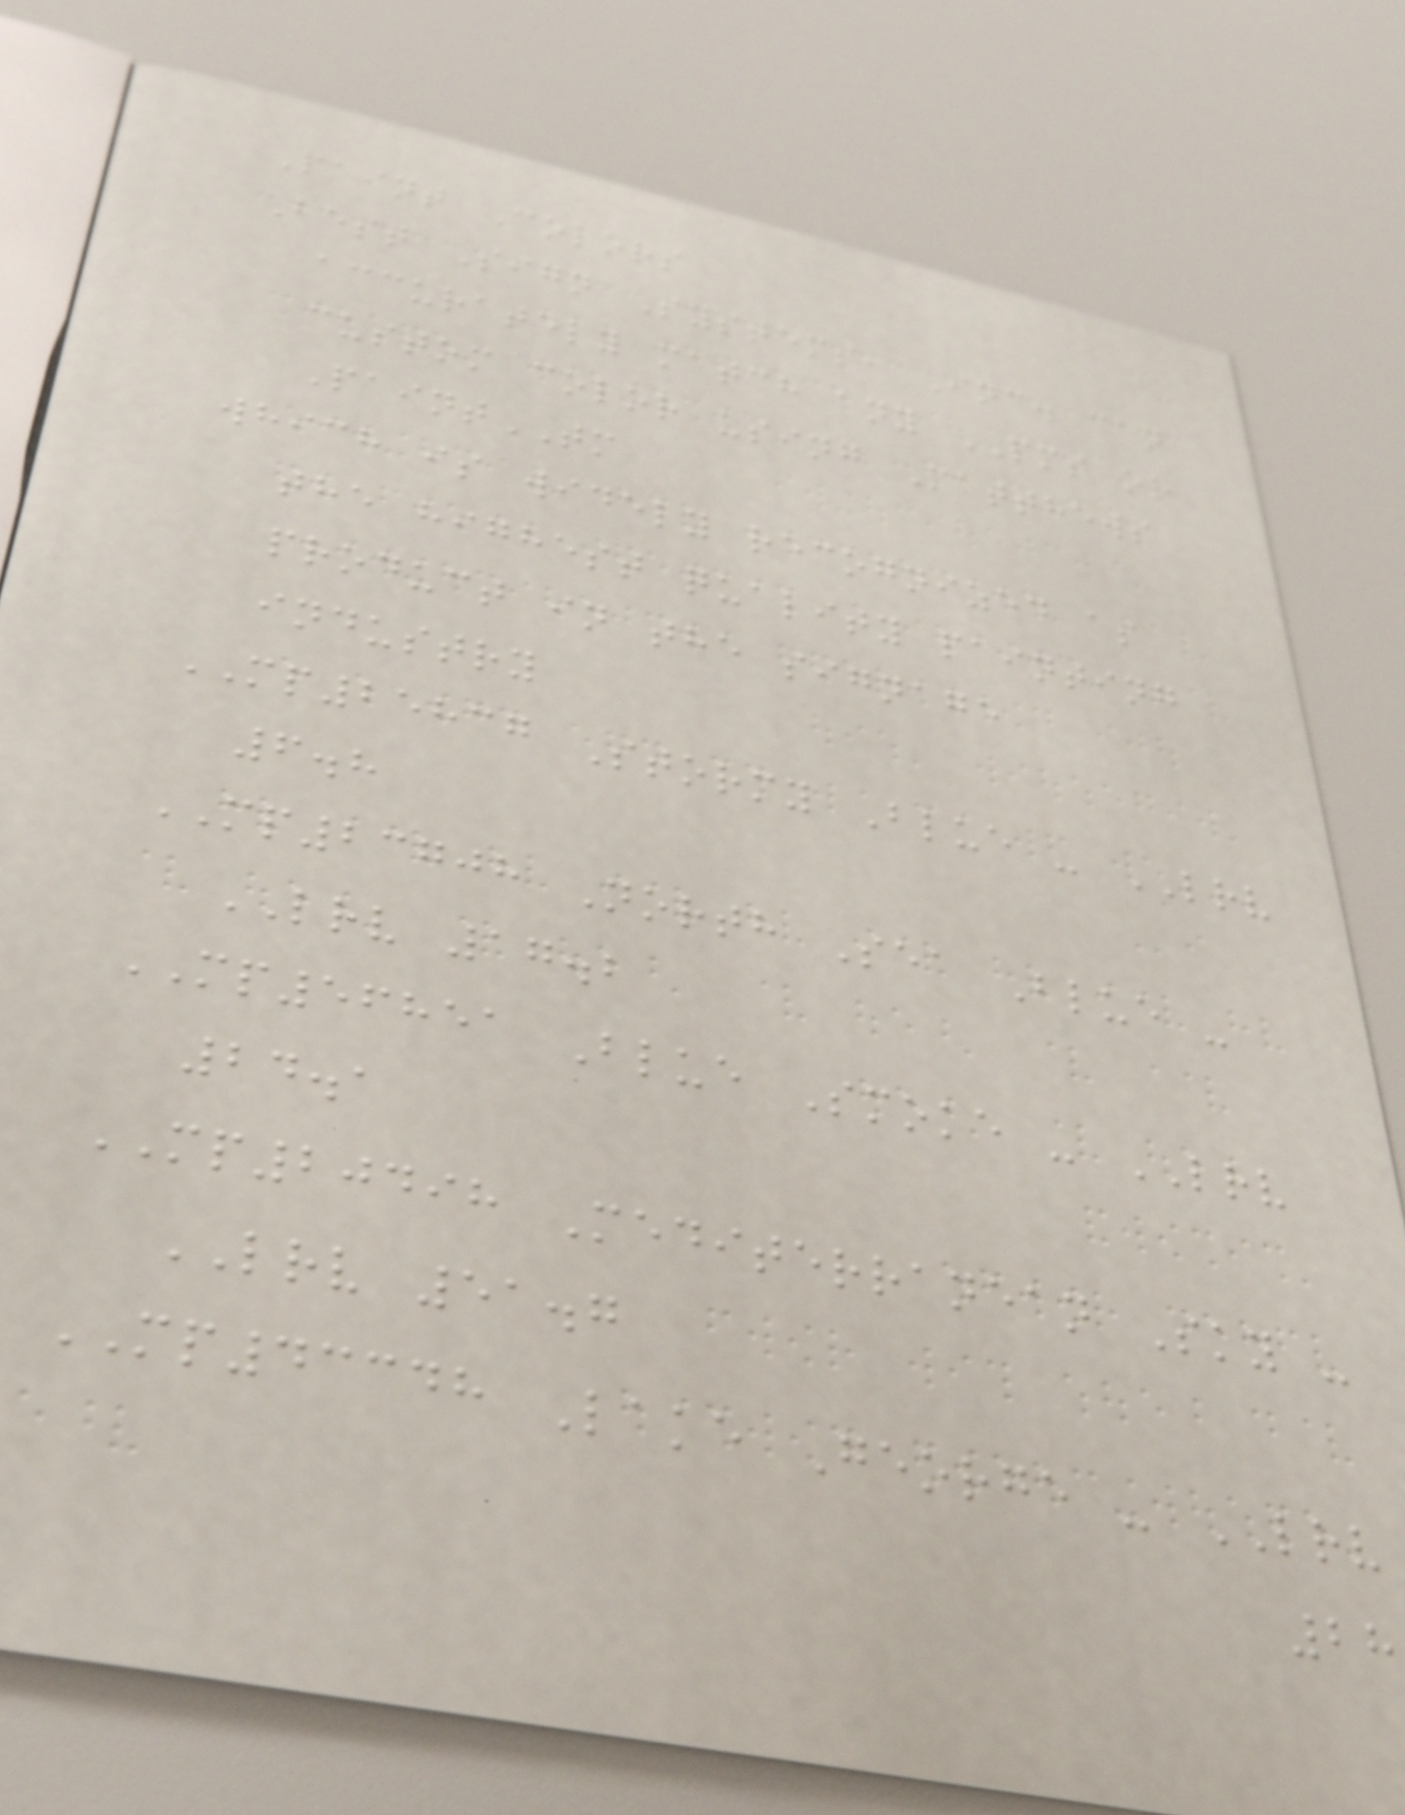Paint Colors
Best Sign Systems, Inc. can
accurately match any PMS or
custom color using Matthews
PaintTM
which is widely recognized as
the highest quality painting
product in the signage
industry
MP25837 Stormy Blue - LRV
6.8
MP23708 North Sea Blue -
LRV 17.2
MP56851 Blue Smoke - LRV
24.1
MP20498 Mediterranean Sky -
LRV 51.7
MP43348 Lake George - LRV
28
